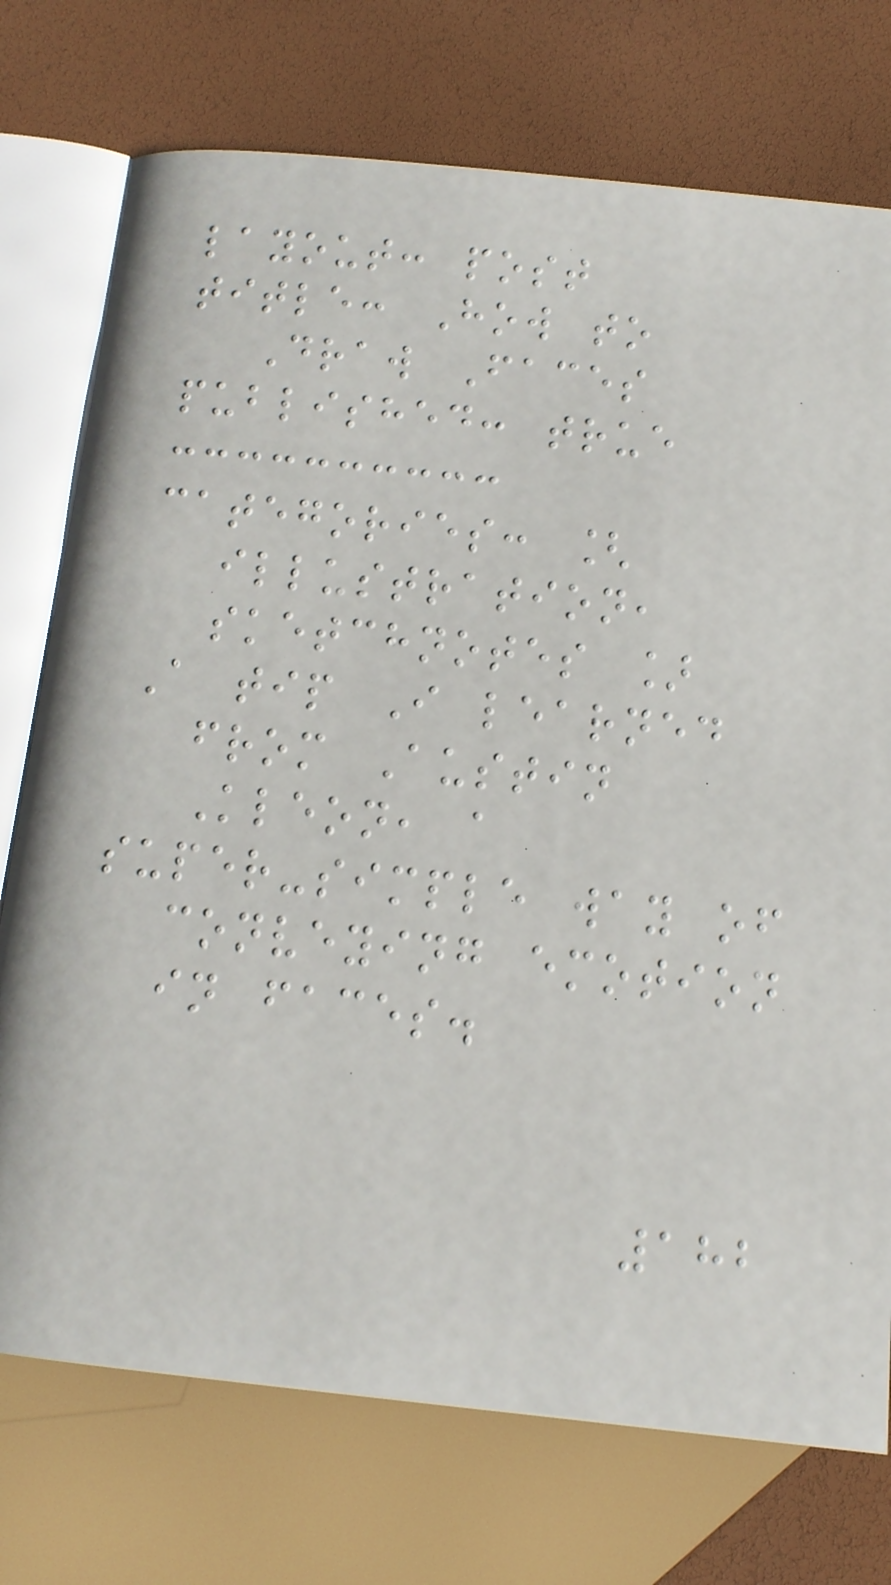layout: post
title: How to
Draw Faces
published: true
categories: [
illustration,
sketchnotes ]
A tip I learned
from Austin
Kleon, a
super-simple way of
conveying emotion
in faces.
182
